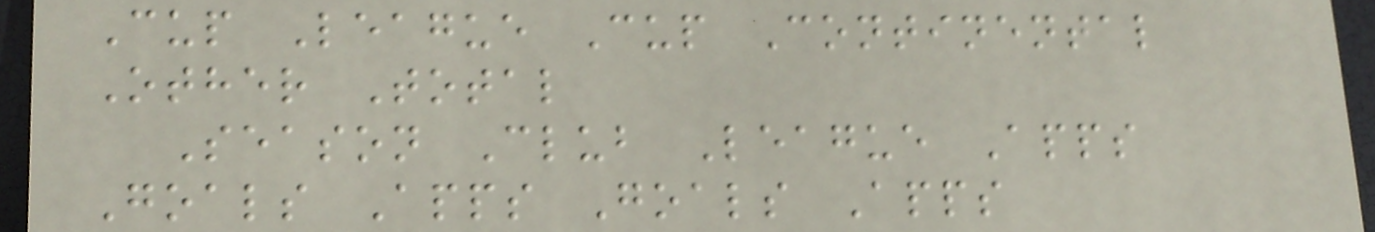Cup League Cup Continental
Other Total
Season Club League Apps
Goals Apps Goals Apps
